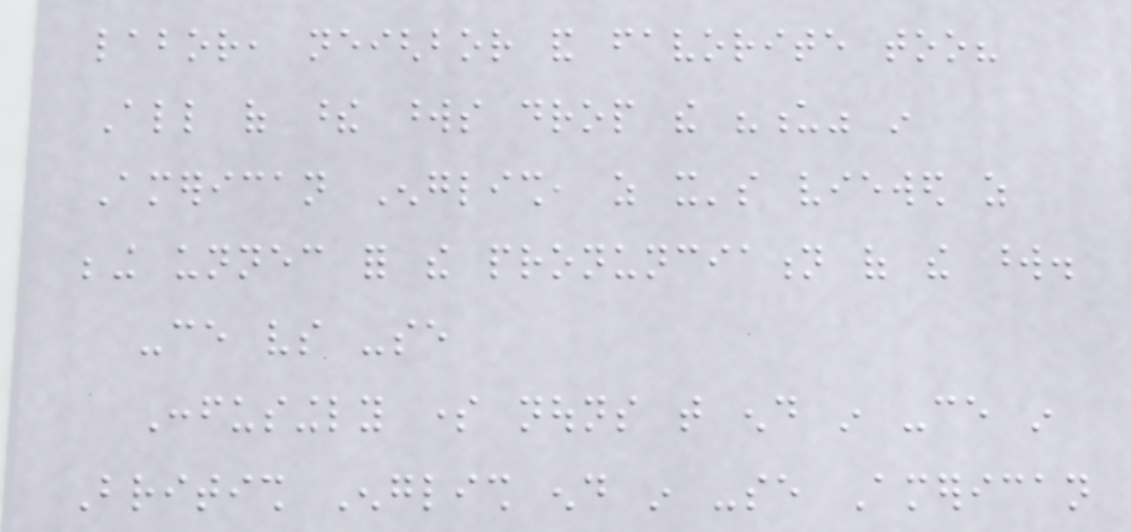labor, neighbor and favorite too?
All of these words drop the "u" in
American English, as it's viewed as
being unnecessary for the pronunciation of the word.
-ce vs -se
Confusingly some nouns that end in -ce in
British English end in -se American
